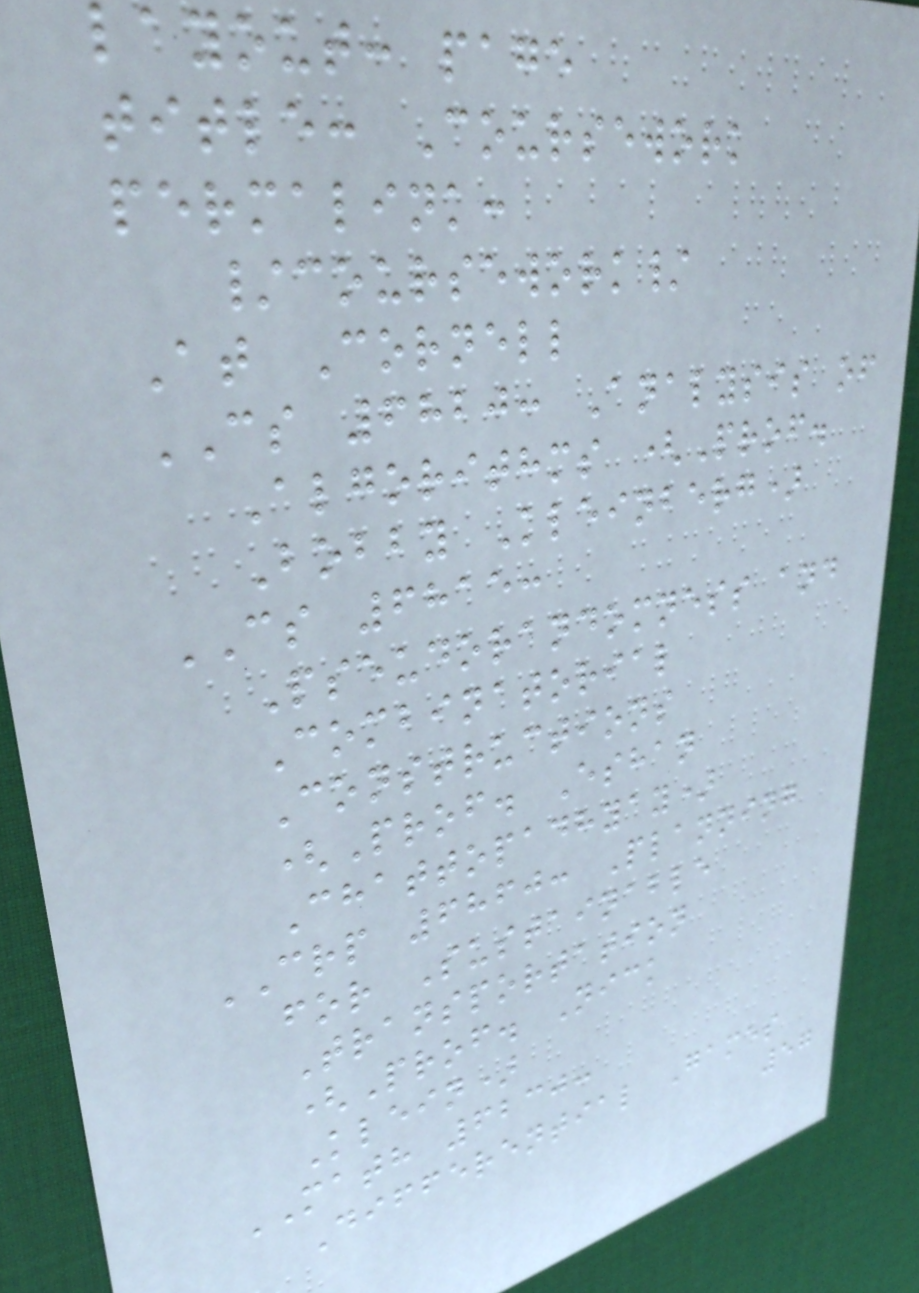layout: page
title: Coursework
permalink:
/coursework/
At Cornell
CS 6820: Analysis of
Algorithms (Prof.
Bobby Kleinberg)
CS 6815:
Pseudorandomness and
Combinatorial
Constructions
(Prof. Eshan
Chattopadhyay)
CRP 6860: Planning
for Sustainable
Transportation
(Prof. Nick
Klein)
MATH 6230:
Differential Games
57
